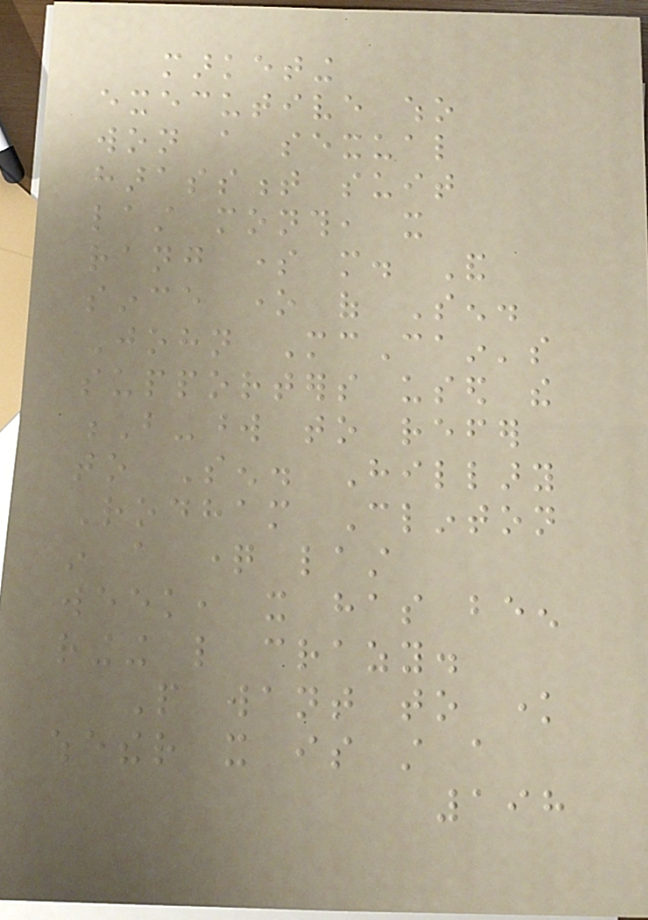marketing
executive who
won a sexual
harassment suit
last month, it
rang some more. And
since one of Sen.
John McCain's
supporters used the
B-word to refer
to Sen. Hillary
Rodham Clinton
in a question last
week, it has been
ringing like crazy.
People want to know
whether it is still a
198
